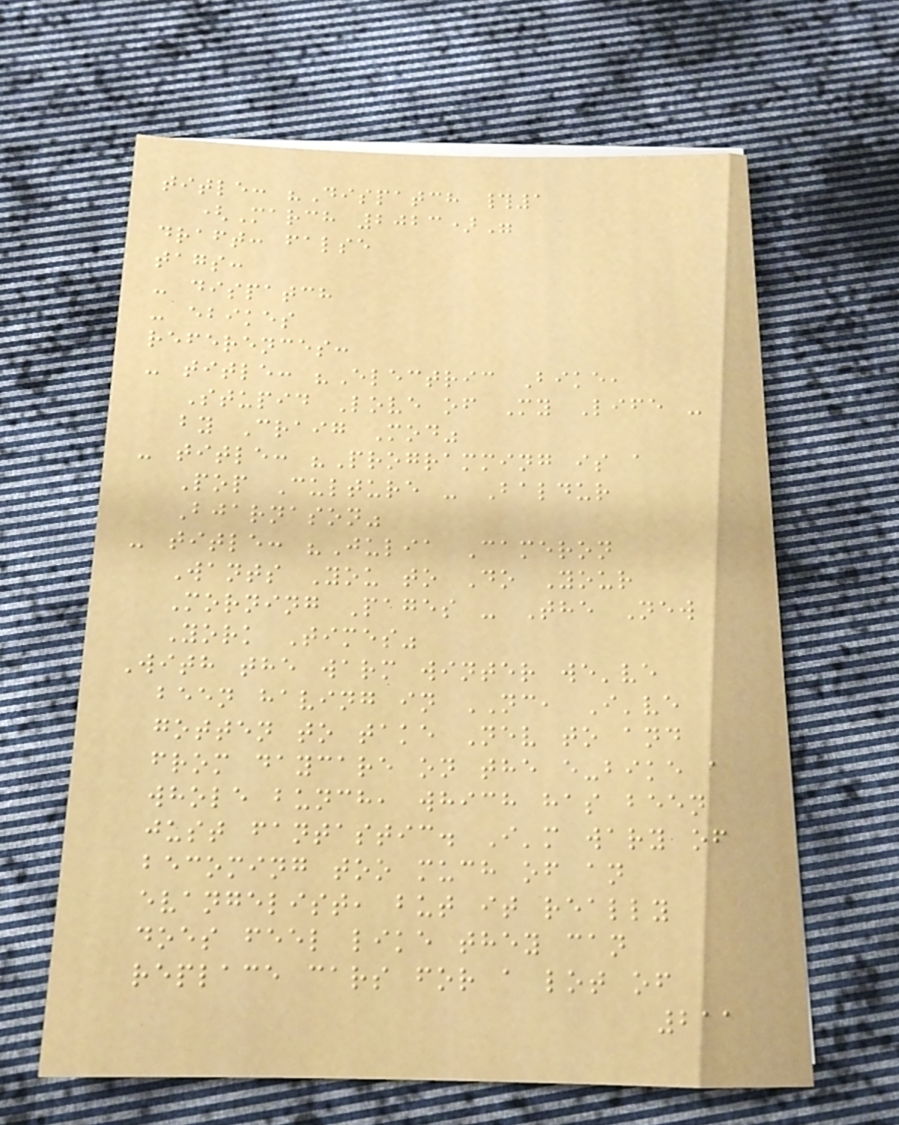title: "Dispatch #1
(March 2023)"
draft: false
tags:
- dispatch
- ebikes
references:
- title: "Electric Bike,
Stupid Love of My Life -
by Craig Mod"
- title: "Programming is a
Pop Culture - Baldur
Bjarnason"
- title: "Julia Cameron
Wants You to Do Your
Morning Pages - The New
York Times"
With the warm winter we've
been having in NC, I've
gotten to take Nev to and
from daycare on the e-bike a
whole bunch, which has been
just fantastic. I'm wary of
becoming too much of an
evangelist, but it really
does feel like they can
replace cars for a lot of
211
